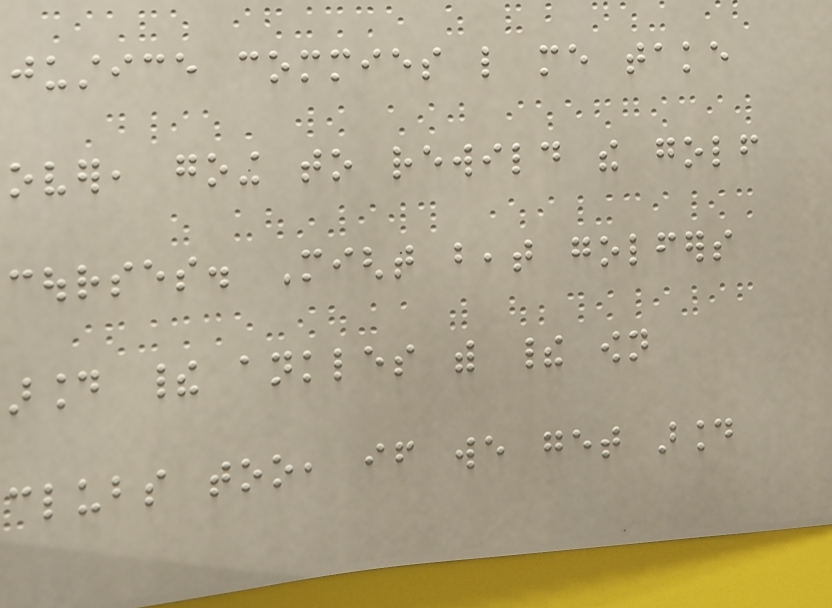justice commies like me take
over, going to rewild the golf
courses. Might beat golfers
around their ankles with their own
clubs too, if we get around
